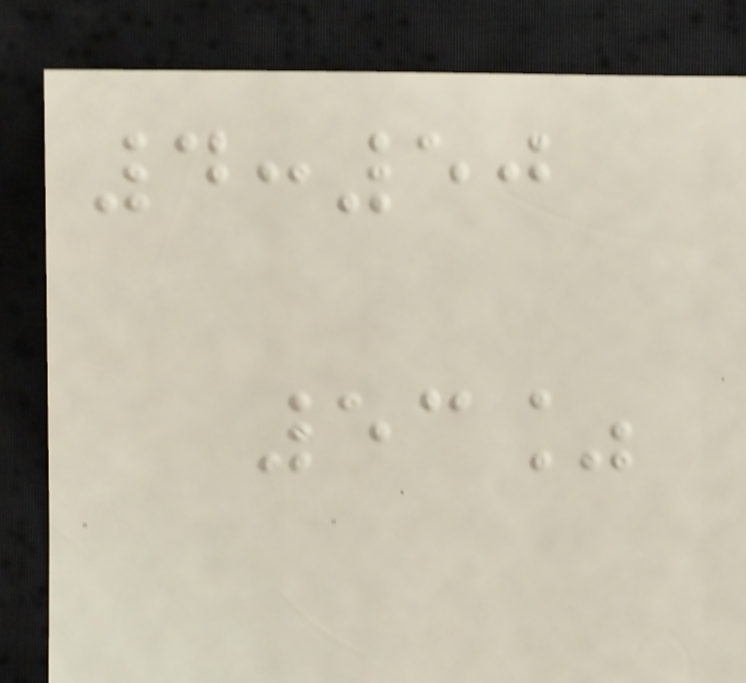4:50
53%
